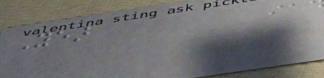Year
